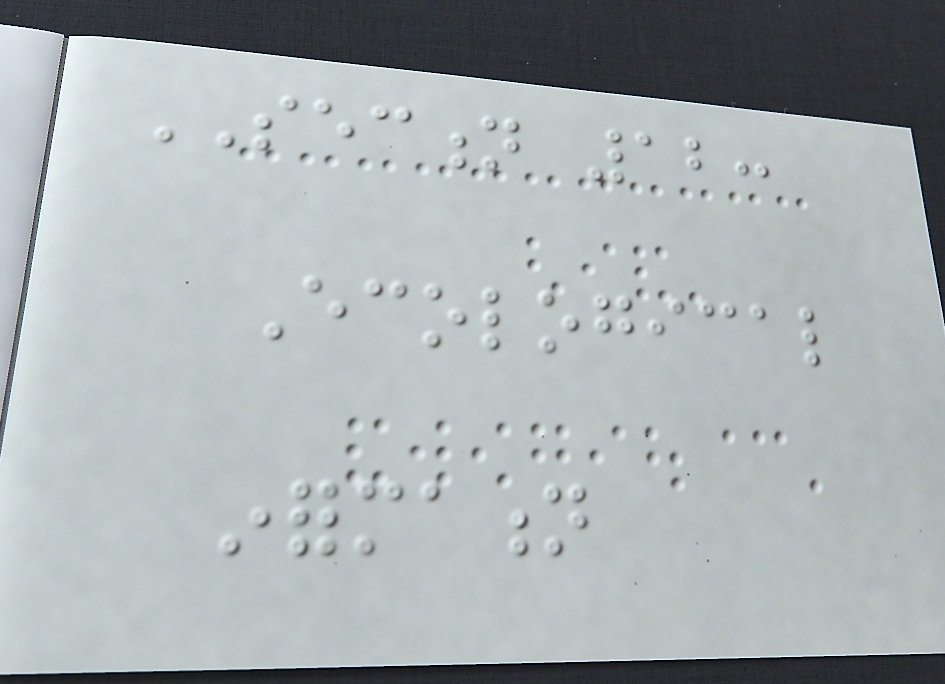SECTION 12:
Ecological
information
